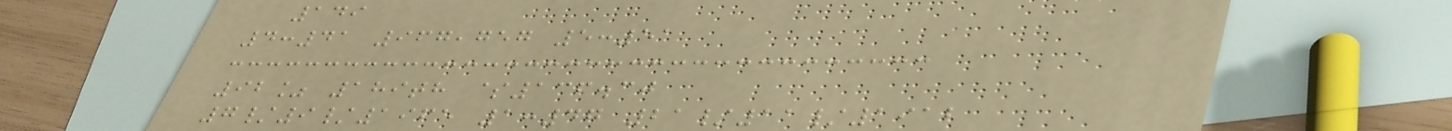149
4:41 967,757 5:51
92% 189th $136.30
7/9/1965 1:47 21/11/1912
